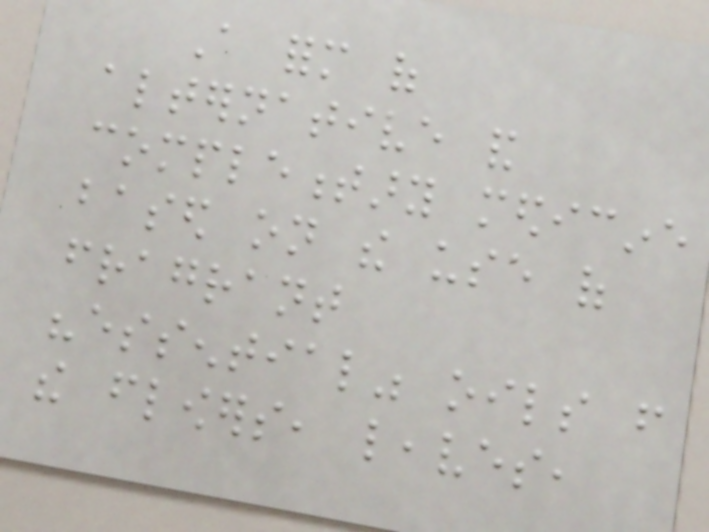A form of
alternative and
complementary medicine
based on the use of
fragrant
"essential" oils from
the flowers, leaves,
